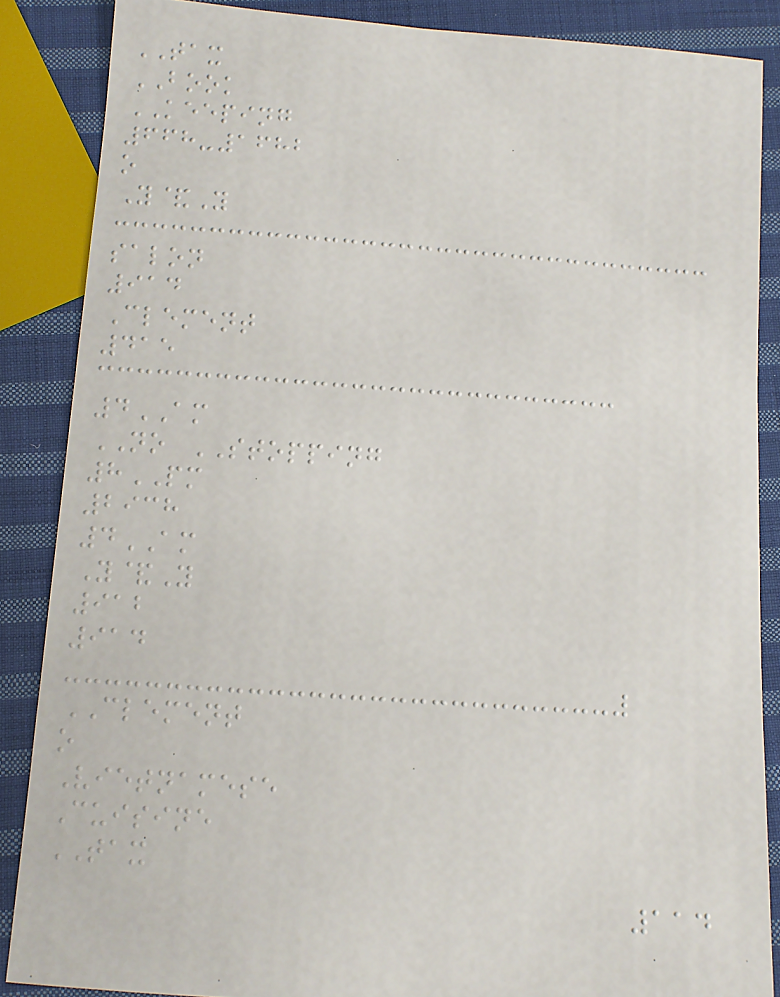TAX
BOOK
KEEPING
668-1682
o
Y&Y
salon
914
Clement
415
4AM
NO STOPPING
8PM
2938
4AM
Y&Y
912
914
CLEMENT
o
Vietnamese
Cuisine
TAX
114
